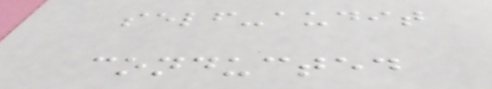self-audit
conducted
